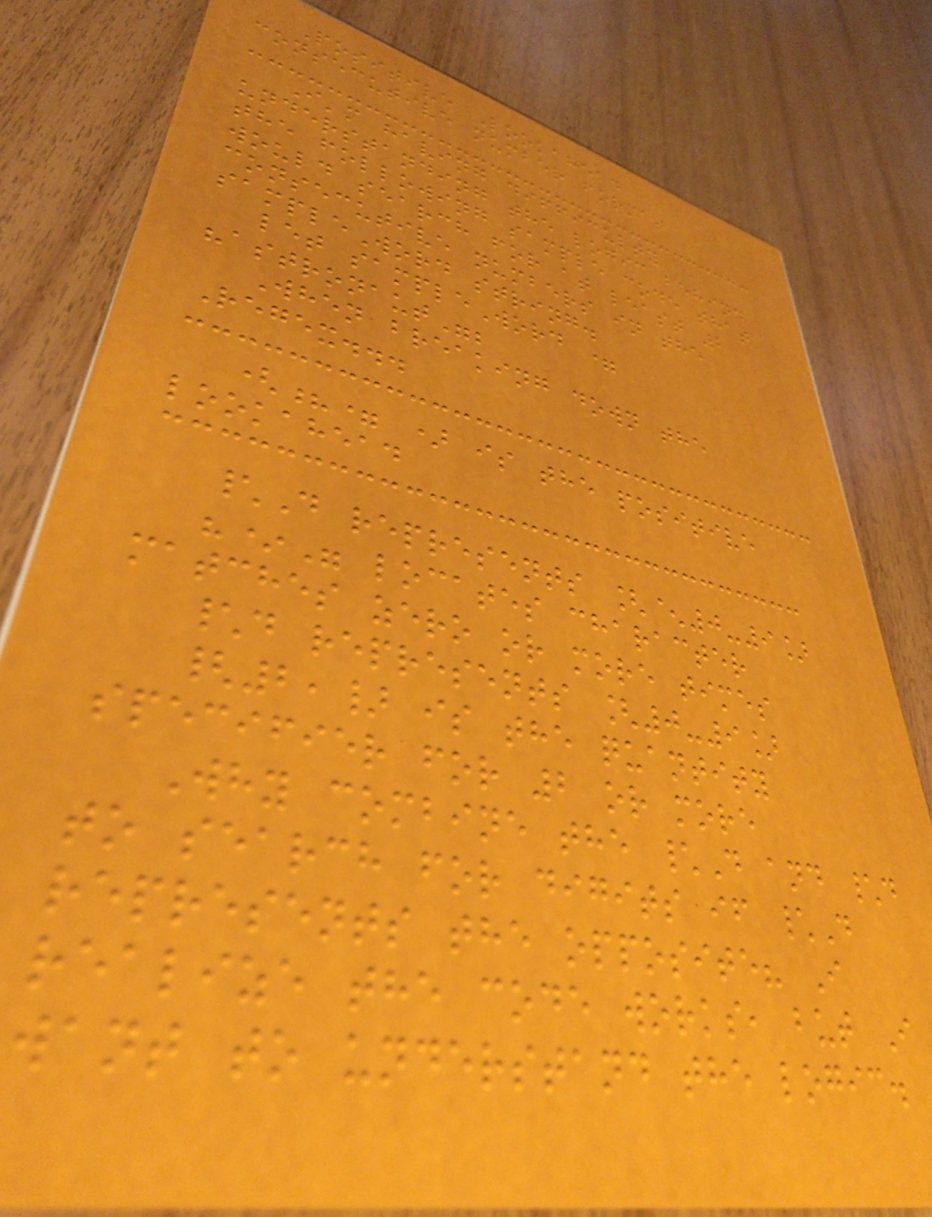Positive Lookahead
consecutive number format
I'm having difficulty
understanding the logic behind
the following sample code that
would search for at least 2
consecutive numbers in the
sampleWord string.
let sampleWord =
"astronaut";
When breaking down the
Regex...
(?= ) is the positive
lookahead
\D represents [^0-9]
"*" locates character
matches zero or more times
\d represents [0-9]
{2,} is the quantity
specifier for 2 or more
Why combine the \D and \d
to search for digits if \D
represents the opposite? I
realize the code works, but I
want to understand the logic.
